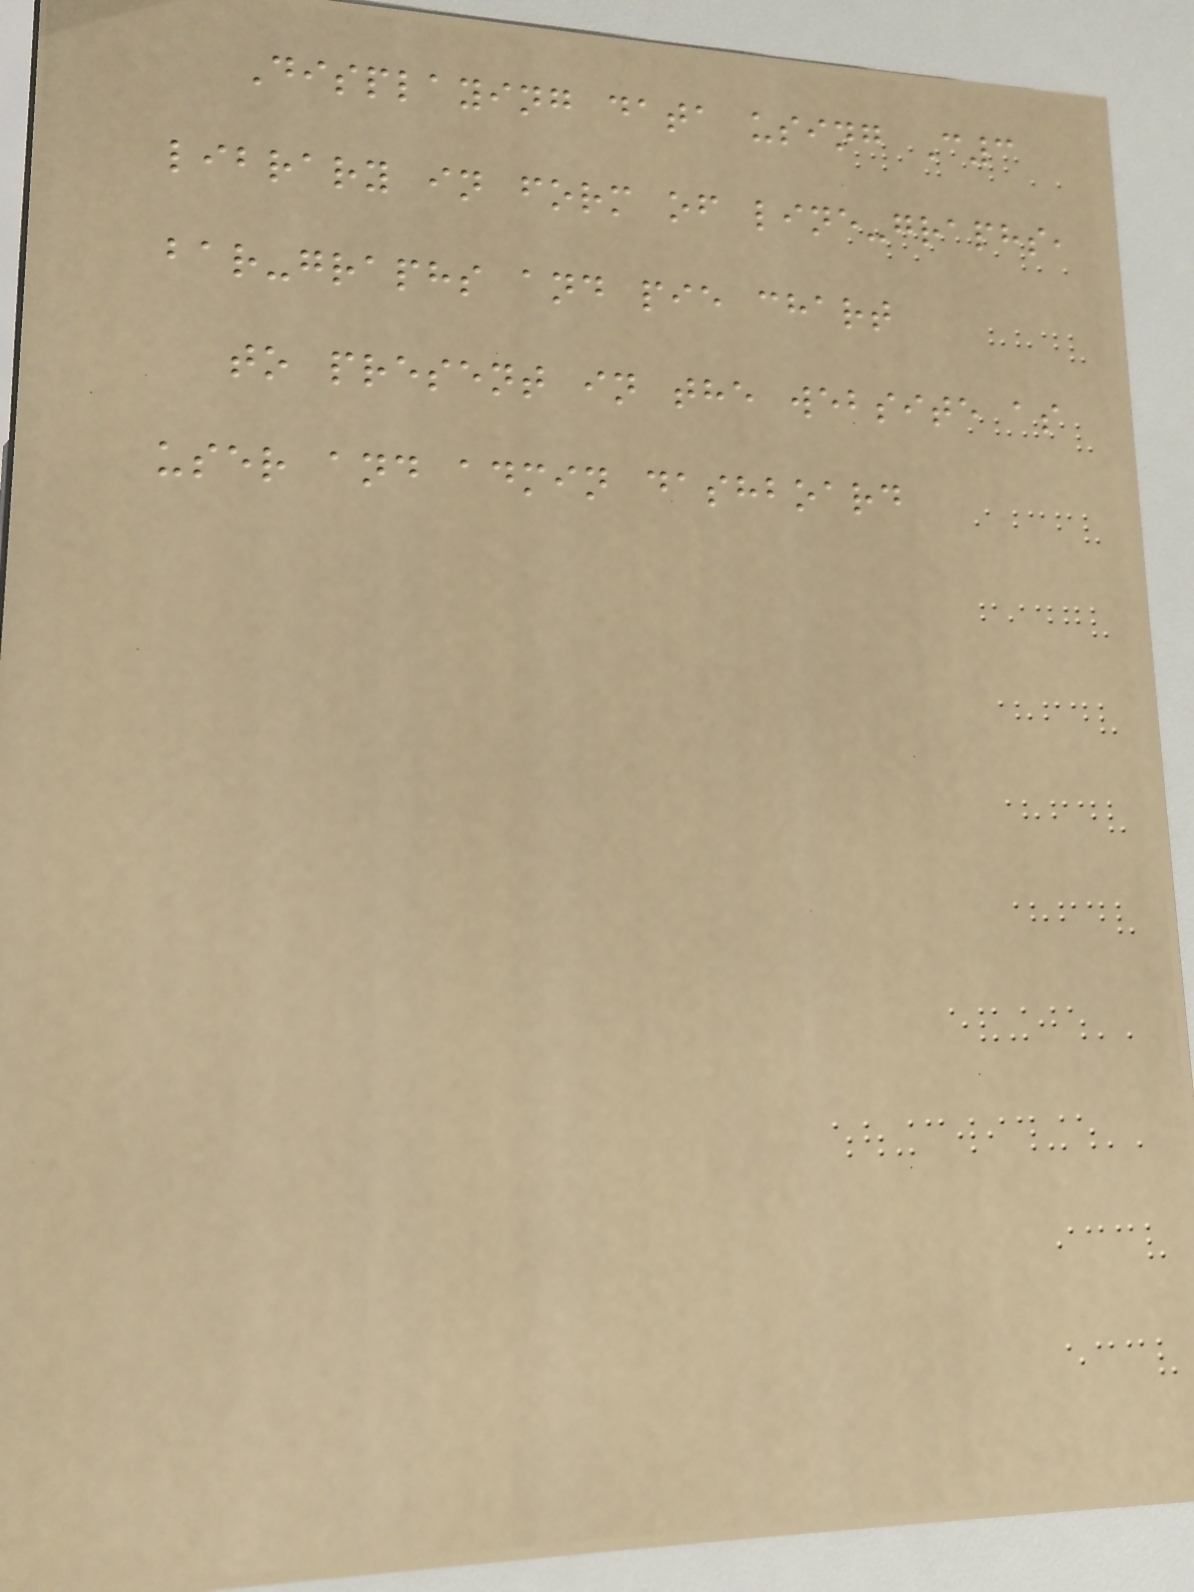Displaying data using C3
library in form of line-graphs,
bar-graphs and pie chart
to present in the website as
user and admin dashboard
